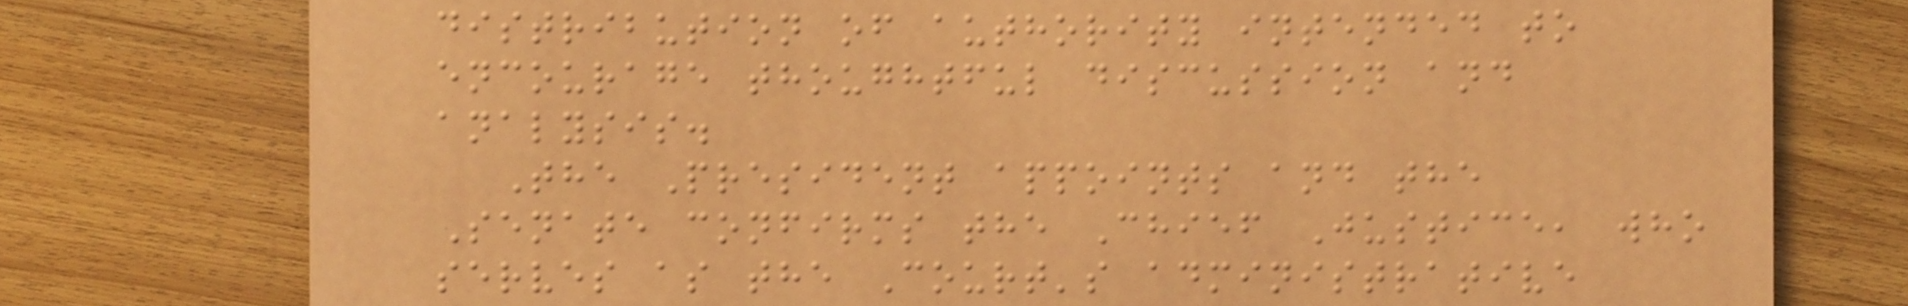distribution of authority intended to
encourage thoughtful discussion and
analysis.
The President appoints and the
Senate confirms the Chief Justice, who
serves as the Court's administrative
